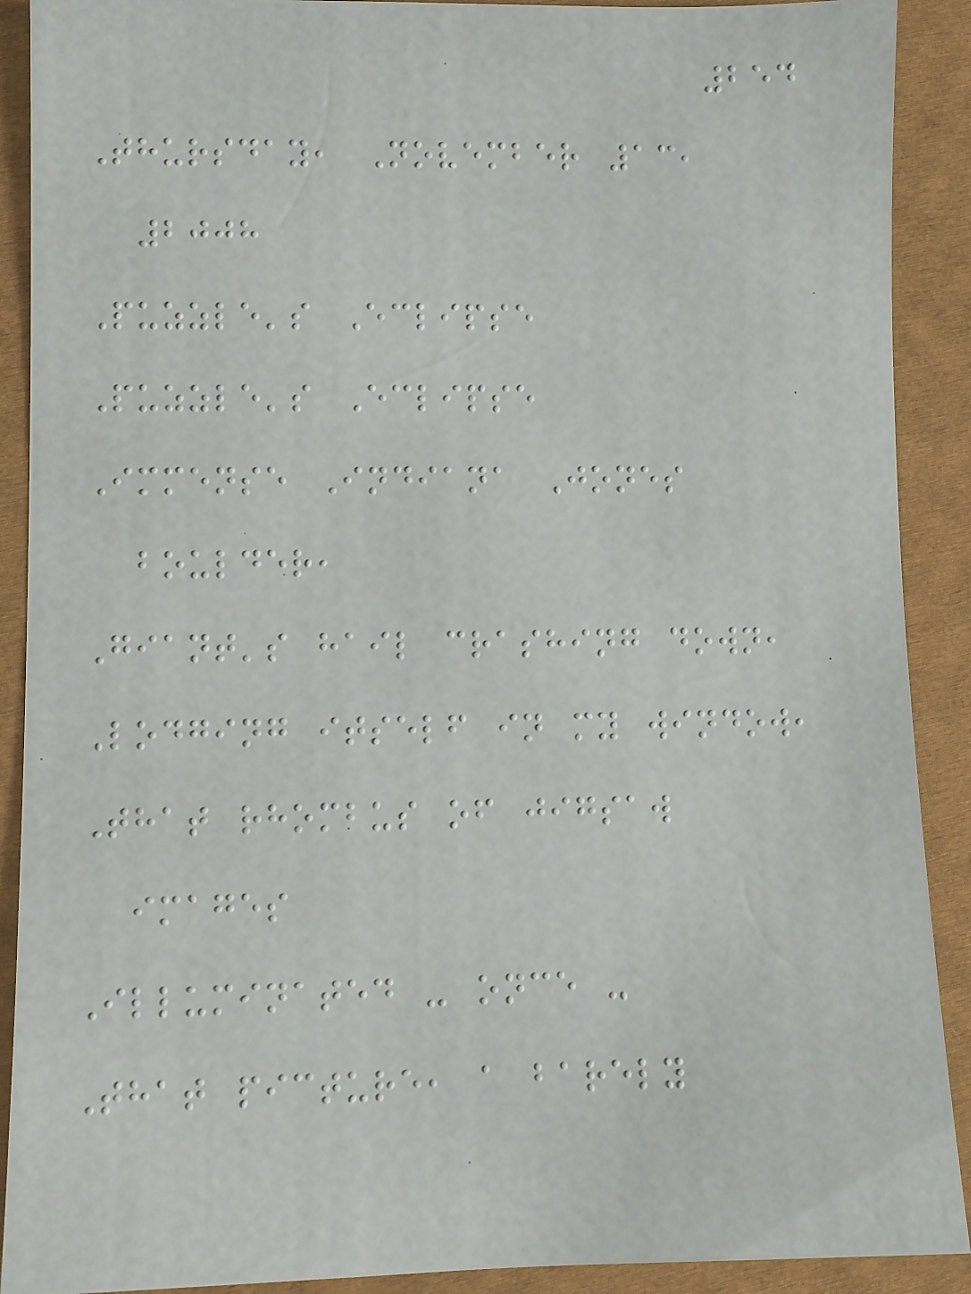254
Thursday, November 13,
2008
Puzzle's Eclipse
Puzzle's Eclipse
Immense Indiana Jones
boulder,
Giant's hail crashing down,
Lodging itself in my window,
That rhombus of jigsaw
images
Illuminated - once -
That picture, a barely
